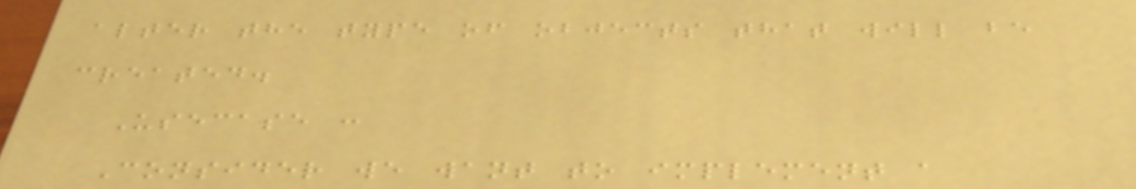alter the type of objects that will be
created.
Usecase :
Consider we want to implement a
